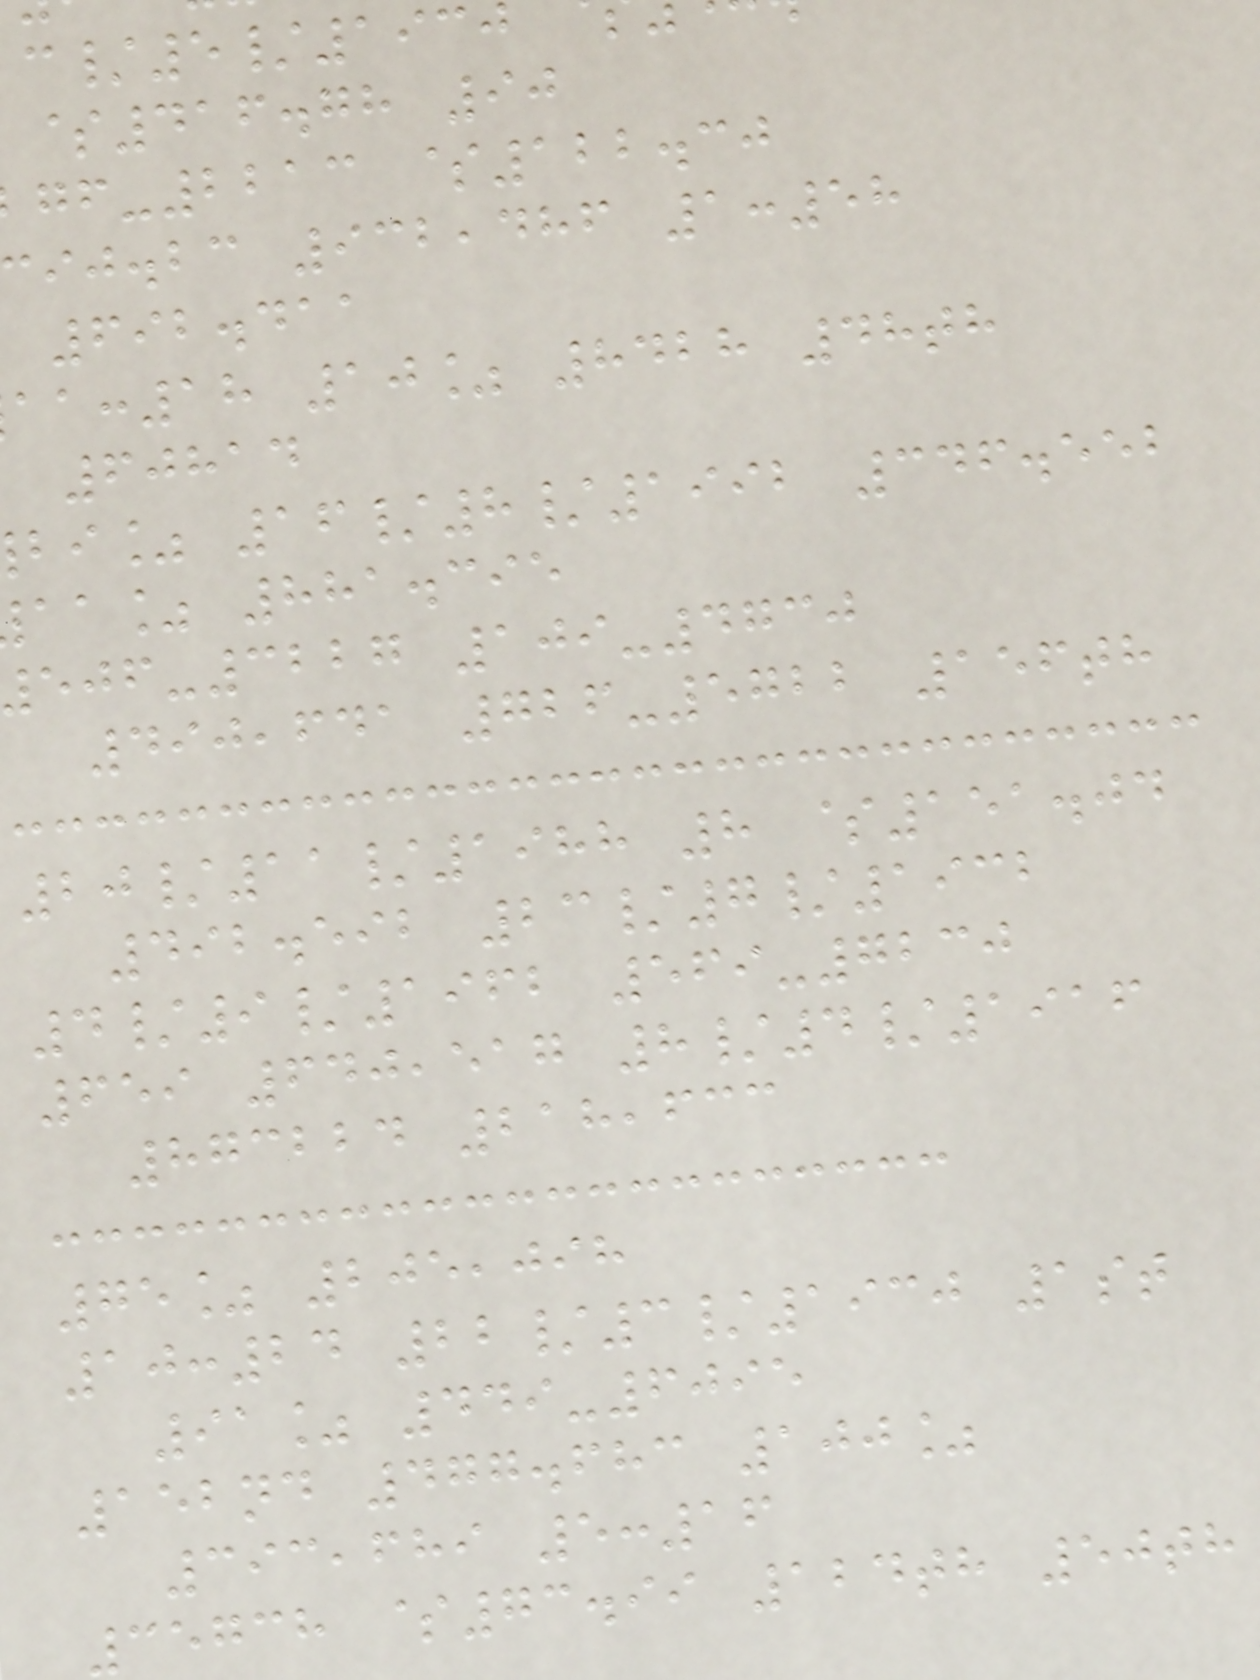/5/1930
$416.78 90
-2213 $122.30
cij.bc 932,486 1:58
692.411
:18 10% 8428 48th
60814
bi% 16/8/1992 346.552
aa% 881.395
-3227 109-4730
490,641 726-5722 156th
20/11/1988 8 $151.04
492.592 23/7/1932
4/9/1962 569-7230
659 640,517 8/4/1916
873224 218,633
75% 205,098
10:24 22/3/1930 1st
91% 449-6095
152nd 477.683 100%
393,689 5:16
35738 $73.99 124th 50th
